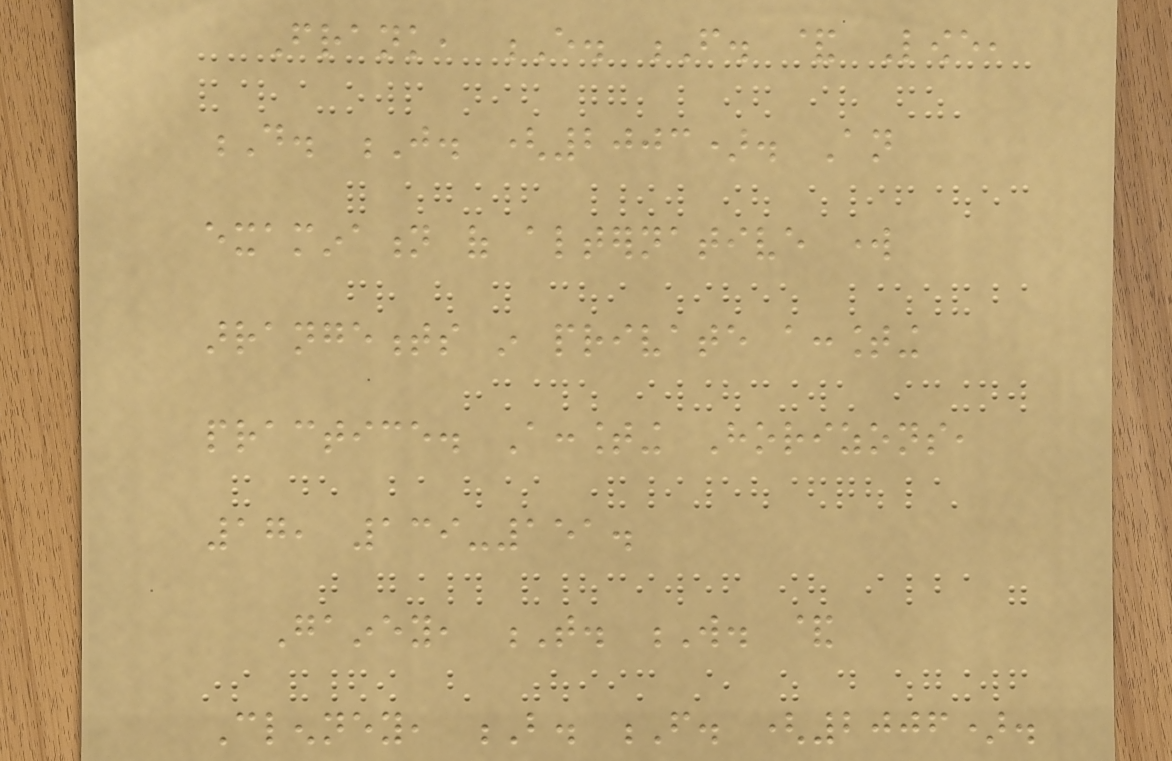Frank, E. F. & Lowe,
D. J. (2003). An
examination of alternative work
arrangements in private accounting
practice. Accounting Horizons,
17, 139-151.
Gainey, T. W. &
Clenney, B. F. (2006).
